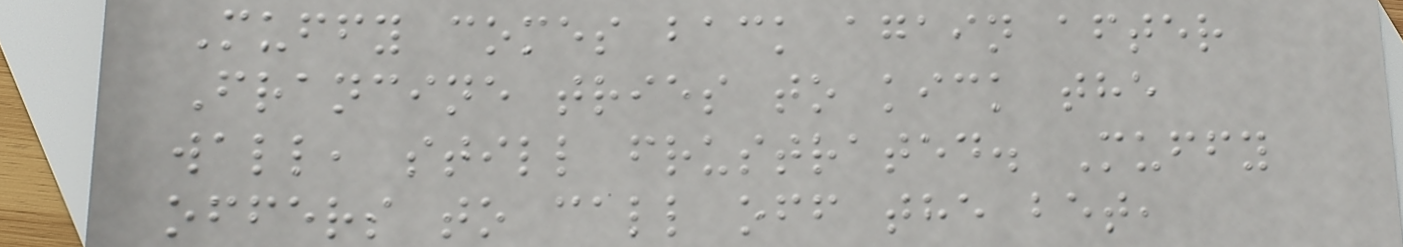Muffy comes back again after
Francine tries to kick the
wall, still frustrated. Muffy
offers to call off the bet,
